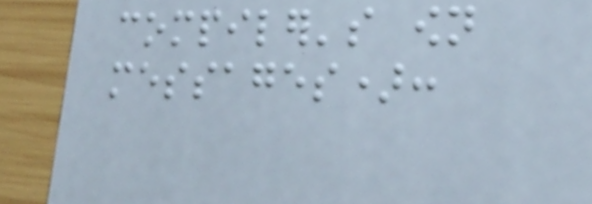compiler's own
messages):
